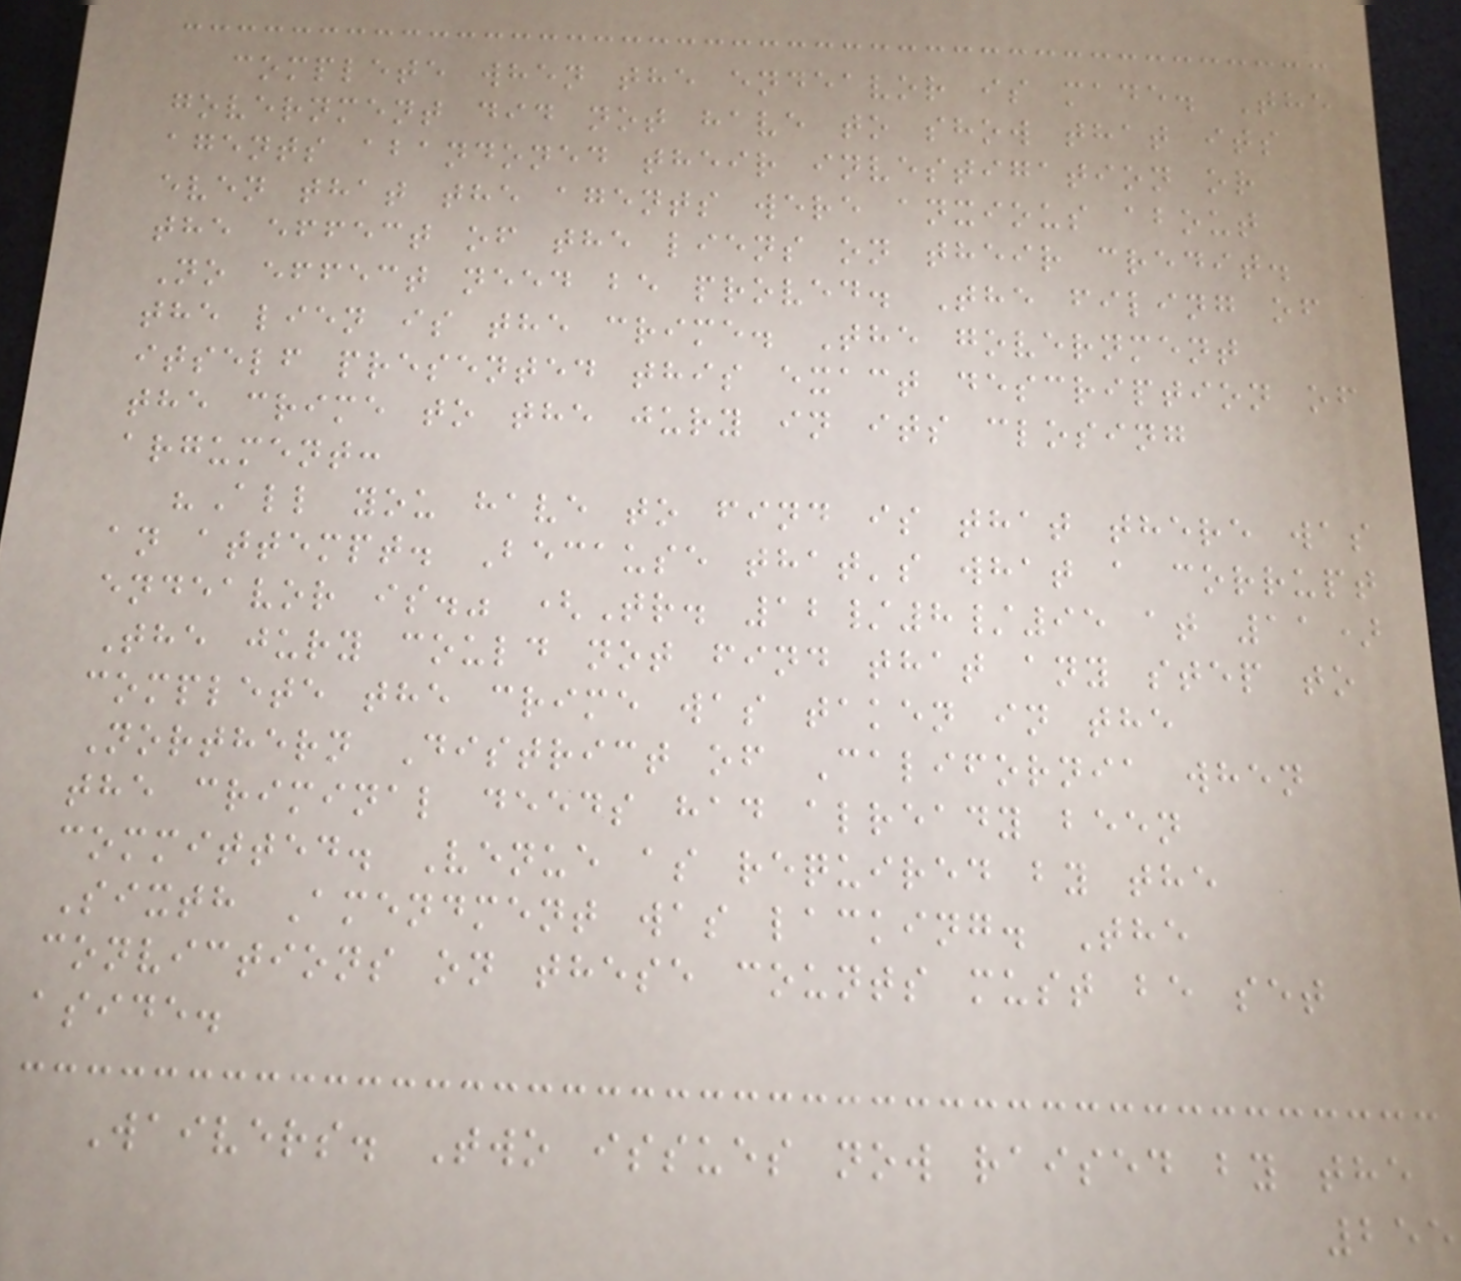complete when the endeavor is made. The
government did not have to show that its
agents abandoned their investigation or
even that the agents were anxious about
the effect of the liens on their credit.
No effect need be proved. The filing of
the lien is the crime. The government
itself presented this exact description of
the crime to the jury in its closing
argument:
"All you have to find is that there was
an attempt. Because that's what a corrupt
endeavor is." (Tr. 12/8/95 at 11)
The jury could not find that any step to
complete the crime was taken in the
Northern District of California when
the criminal deeds had already been
committed. Venue as required by the
Sixth Amendment was lacking. The
convictions on these counts must be set
aside.
Waivers. Two issues now raised by the
255
